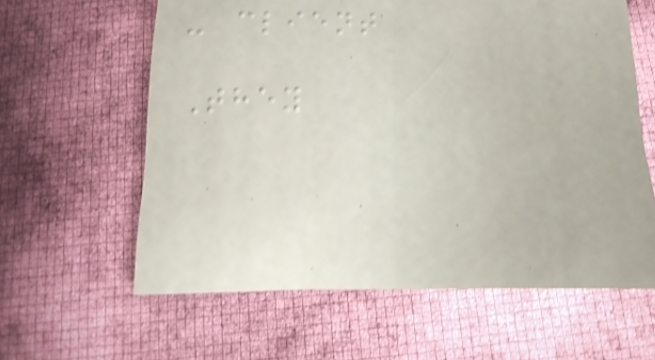- client
They
